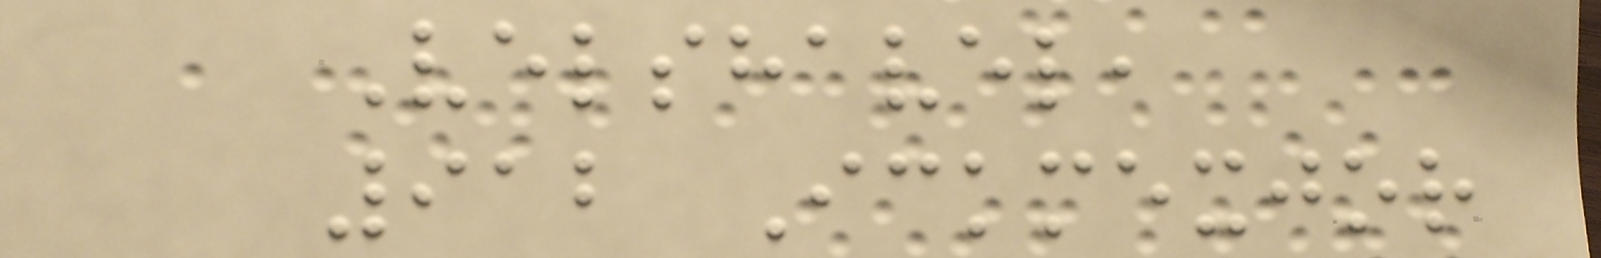Velshavel,
912 Ickmexjor
